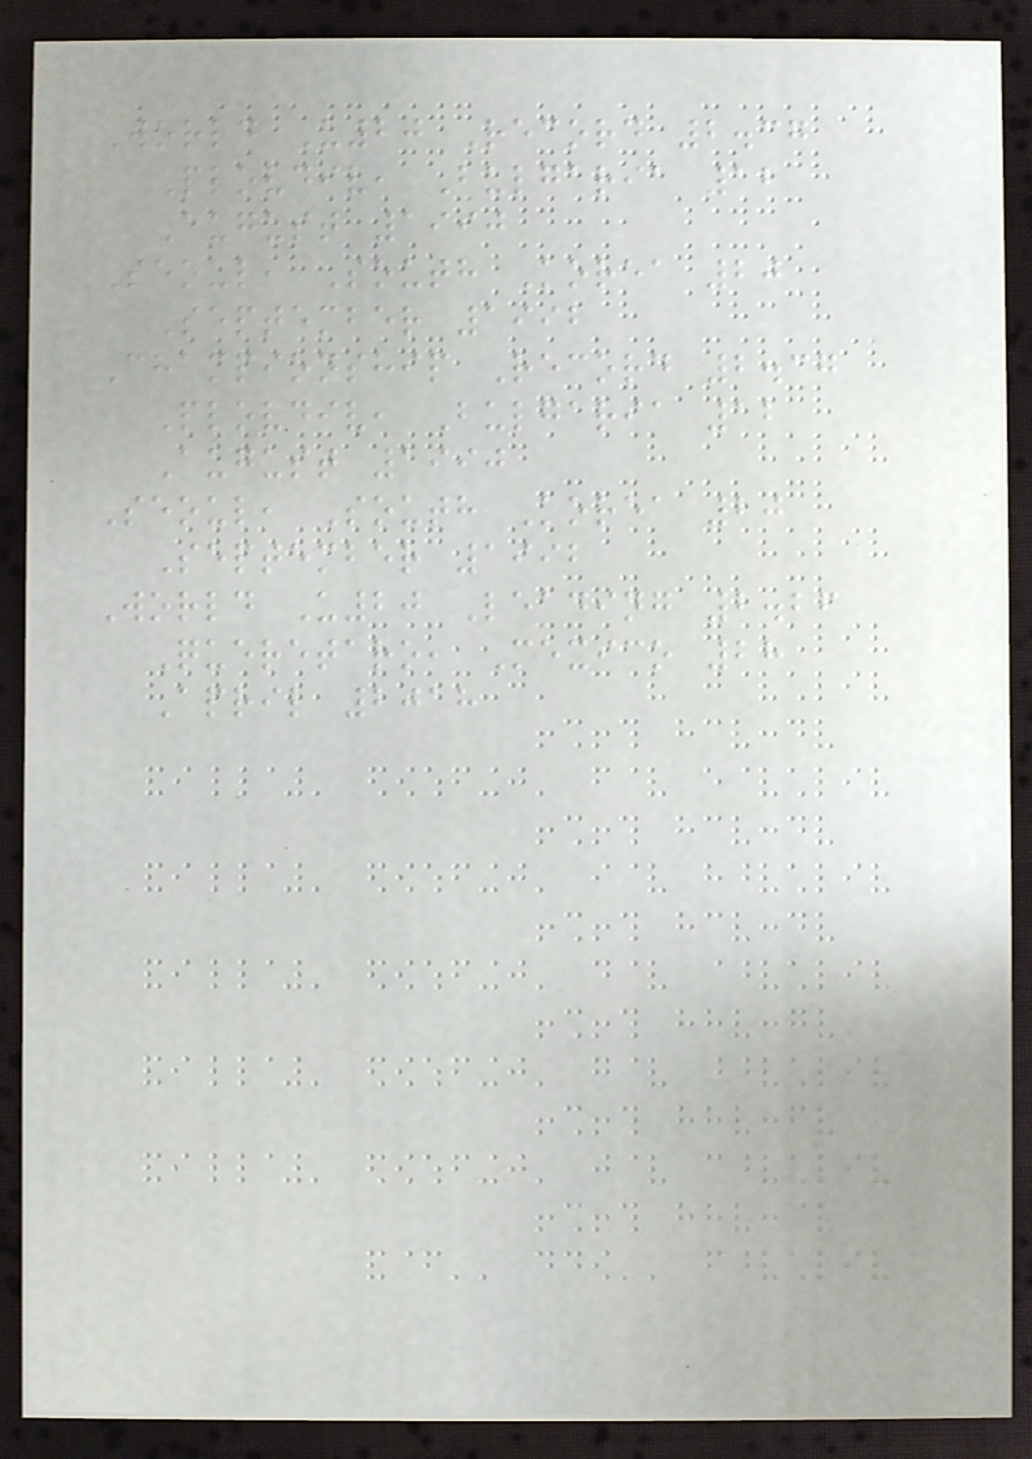World U20 Record 2.37
Plovdiv, Bulgaria 12
August 1990
Seoul, South Korea 20
September 1992
Championship Record 2.37
Plovdiv, Bulgaria 12
August 1990
Seoul, South Korea 20
September 1992
World U20 Leading 2.26
Queretaro, Mexico 28
April 2018
